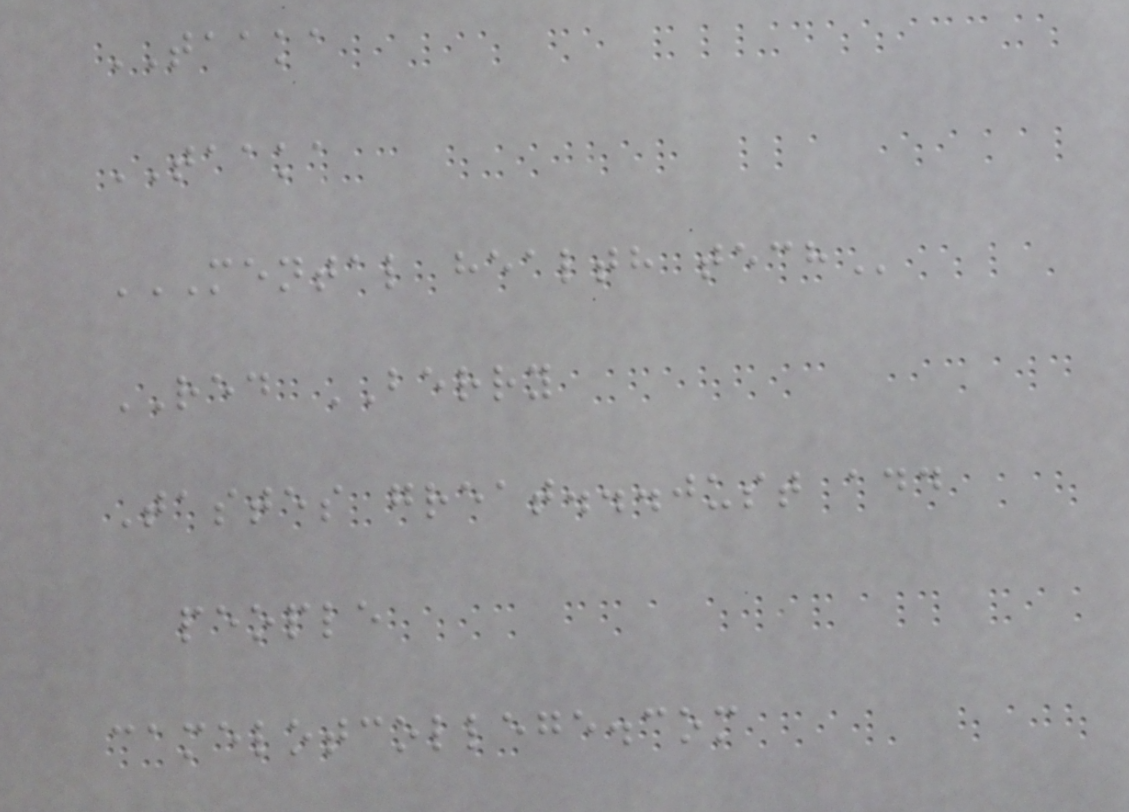TAAKA
TAAKA
MENTAL HEALTH TECH
RED BERRY
Tastes great...just add
people
camelotcollege.com
